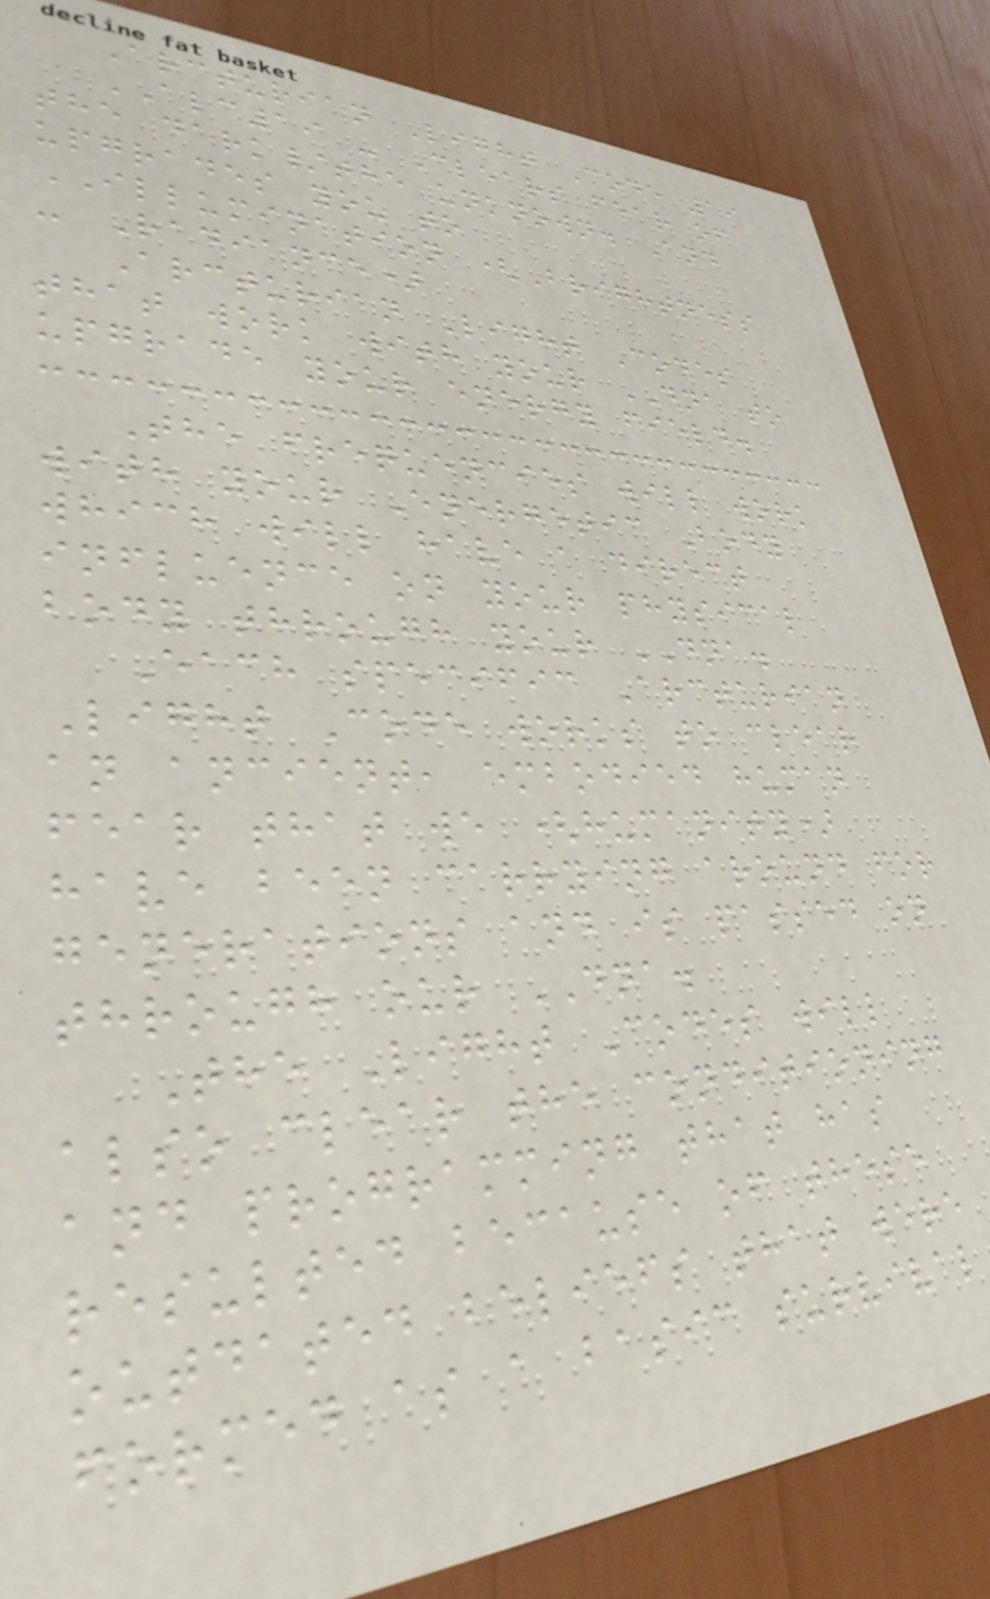Arcturian Light Code 19
ALC19 - Clears fear of
the dark/the unknown. And
upgrades you to
ILLUMINATION (Brightness
- Radiance)
Arcturian Light Codes
that work with your DNA to
upgrade your energy field.
The frequencies will work
with your Energetic Body
which will have a direct
influence on your physical
body through your DNA.
Each specific Arcturian
Light Code works to clear
an ancient, embodied human
fear that we (humanity)
have been carrying around for
generations and is passed on
through our DNA.
The Light Codes will
also clear the conditioning
and programming that has
resulted because of these
outdated beliefs that were
formed as a basic survival
